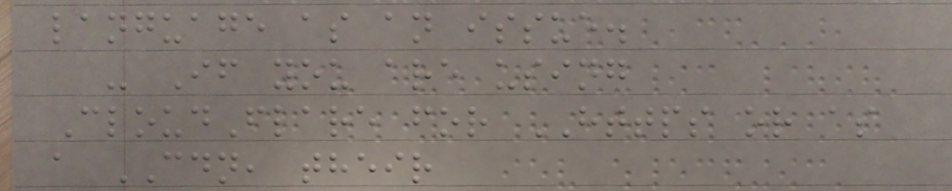language as an issue.
- If you are using
CloudFlare for HTTPS or as
a CDN, their
